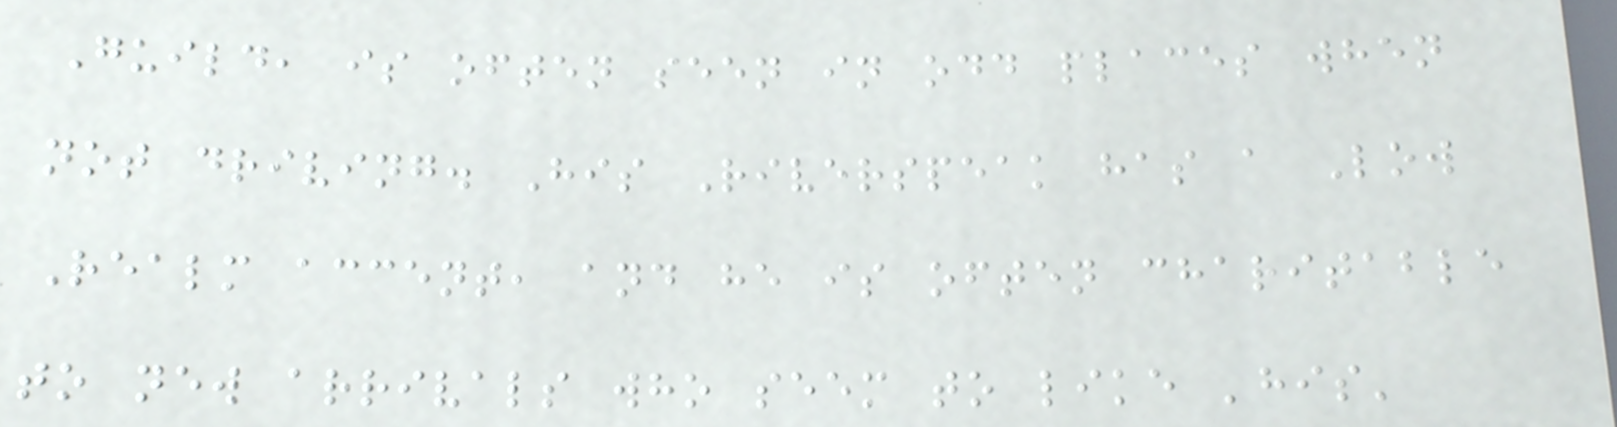Guild, is often seen in odd places when
not driving. His Riverspeak has a Low
Realm accent, and he is often charitable
to new arrivals who seem to like 'his'
